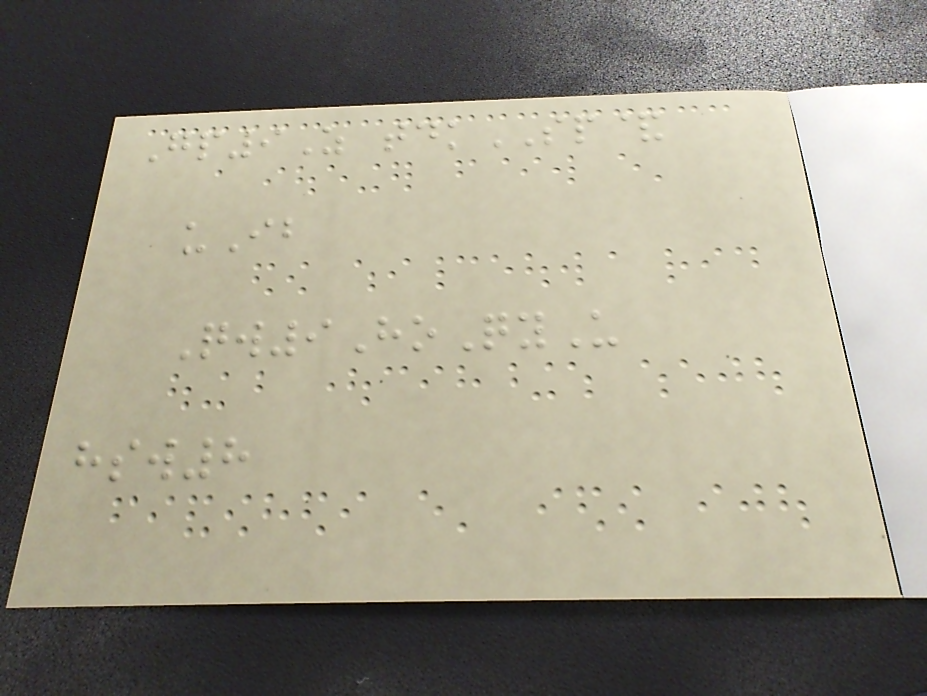Gp9Z tdkSP&
uIb
Qw9HoQyU
hsw8
